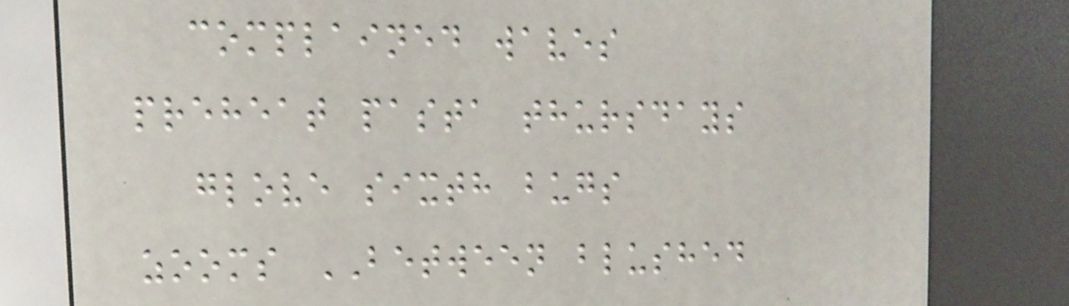complained waves
preheat pasta thursdays
glove sixth bugs
zooms BETWEEN blushed
